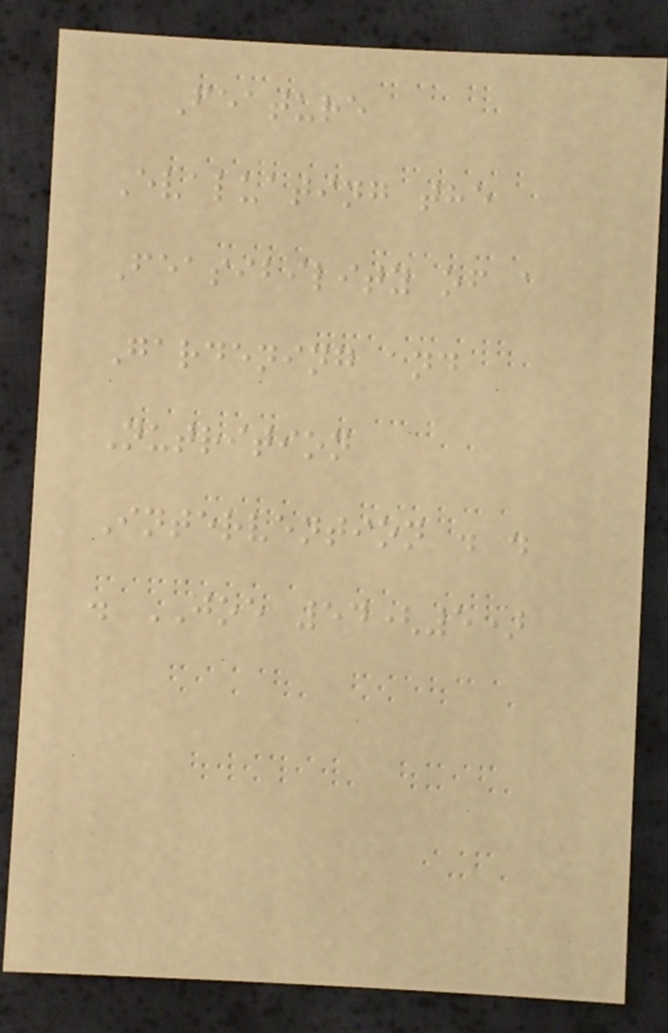Feature
Evaluating the
Feasibility of a
Gardening and
Nutrition
Intervention . .
. JOE 54(5)
